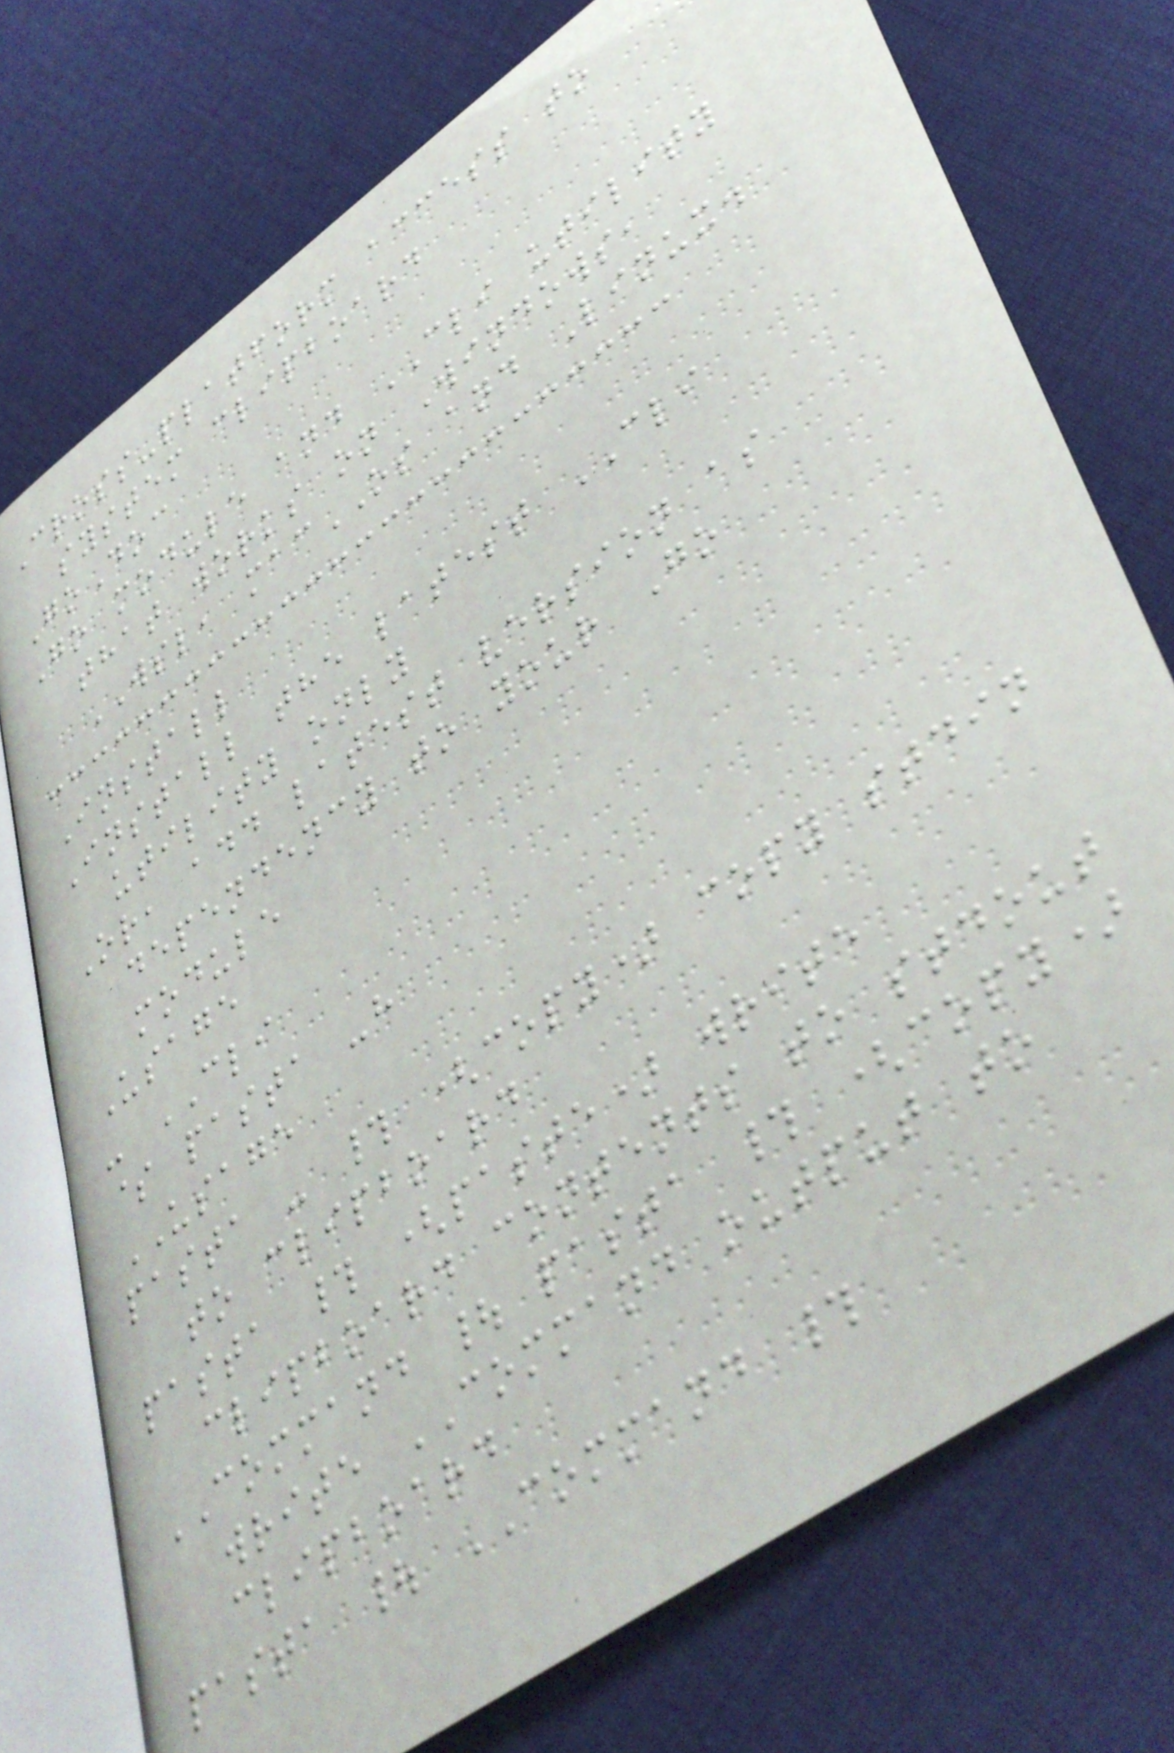Cross-platform access to
system clipboard
GoDoc
Go module and CLI utility
that works on Windows,
WSL, macOS and Linux.
Install
Install the latest CLI
utility only
Or, add latest version as
dependency to your Go
module
Usage
- CLI
$ pasta -h
USAGE
pasta - # (copy) copy stdin
to clipboard
pasta # (paste) write
clipboard contents to stdout
COMMAND | pasta # (copy)
write COMMAND output to
clipboard
pasta | COMMAND #
